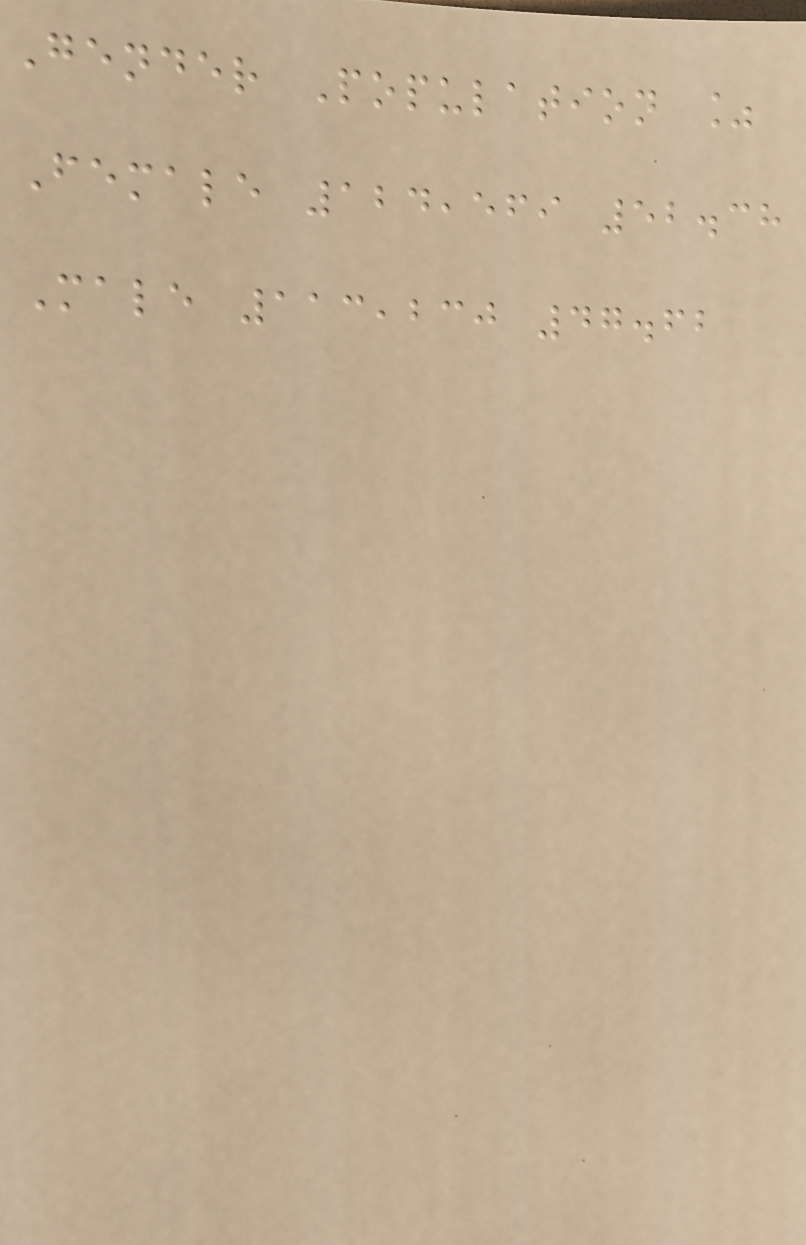Gender Population %
Female 124,569 52.38
Male 113,230 47.62
